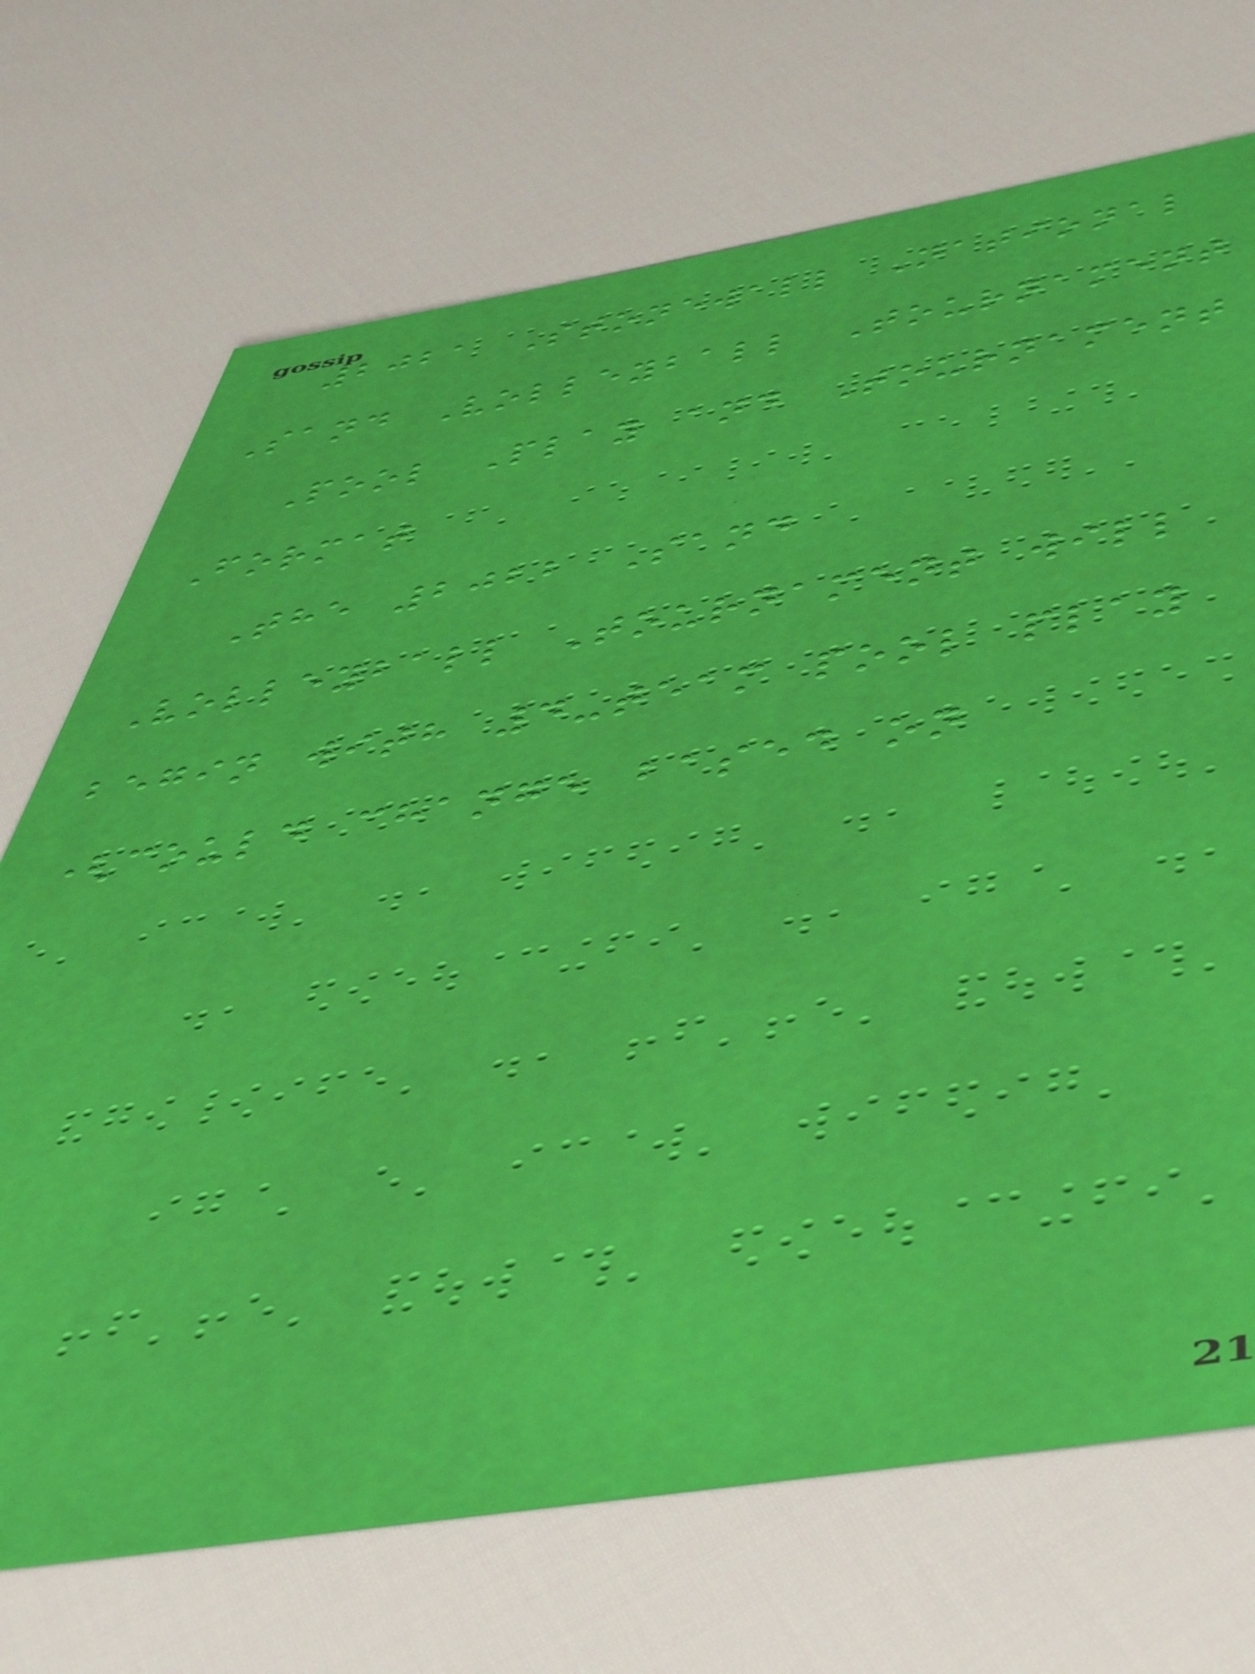2021 Stonewall National
Sand Volleyball Tournament
Pool Play and Tournament
Format
The 2022 Sand
Volleyball Tournament will
begin with 4-team pool play
(could change based on
